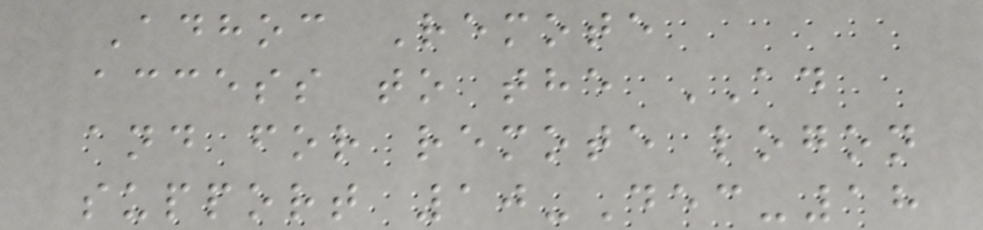Adhoc Remote
access to the AD
and for remote logon
support 10-Dec-18
